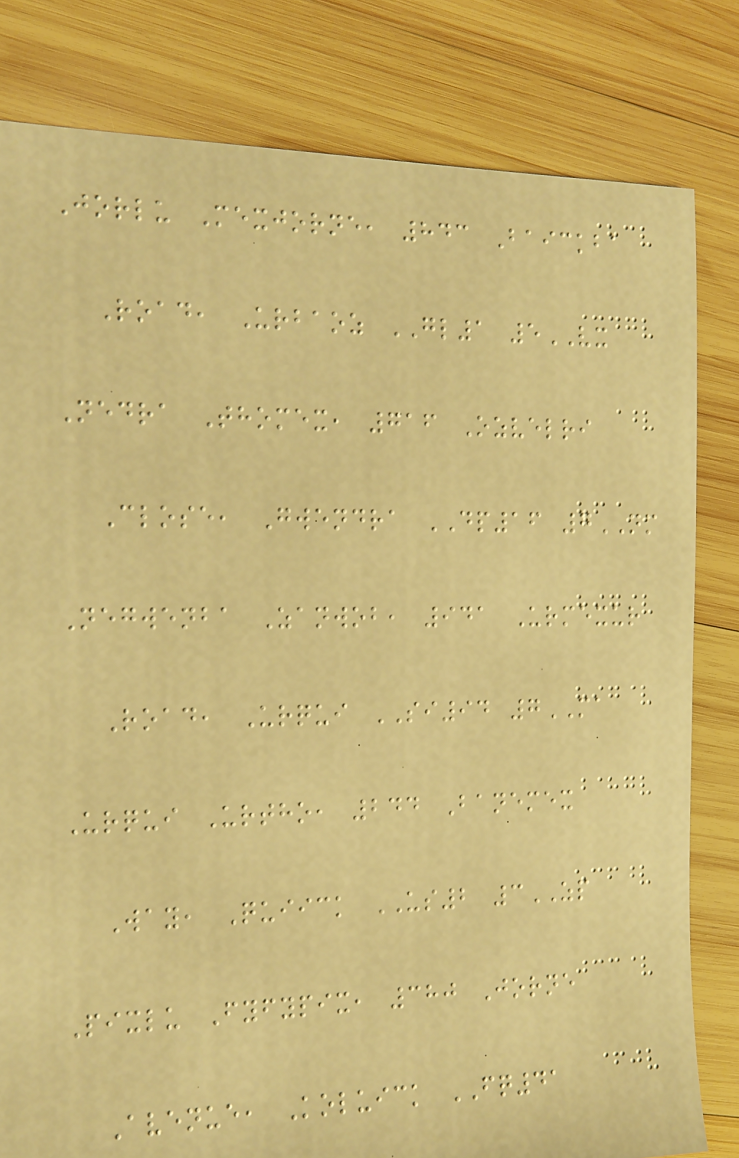Jorlu Mexjorne, 843 Baickba
Road, Urbaoz GL1 5VX
Nedra Thomex, 716 Ozvelri
Close, Gwendra DP16 7NM
Negwenba Zanwob, 941 Urmexur
Road, Urqui SI94 7MA
Urqui Urtho, 244 Banemex
Way, Quiick US2 3ZP
Pixlu Fyfypix, 380 Jorne
Avenue, Koluick FQ41
